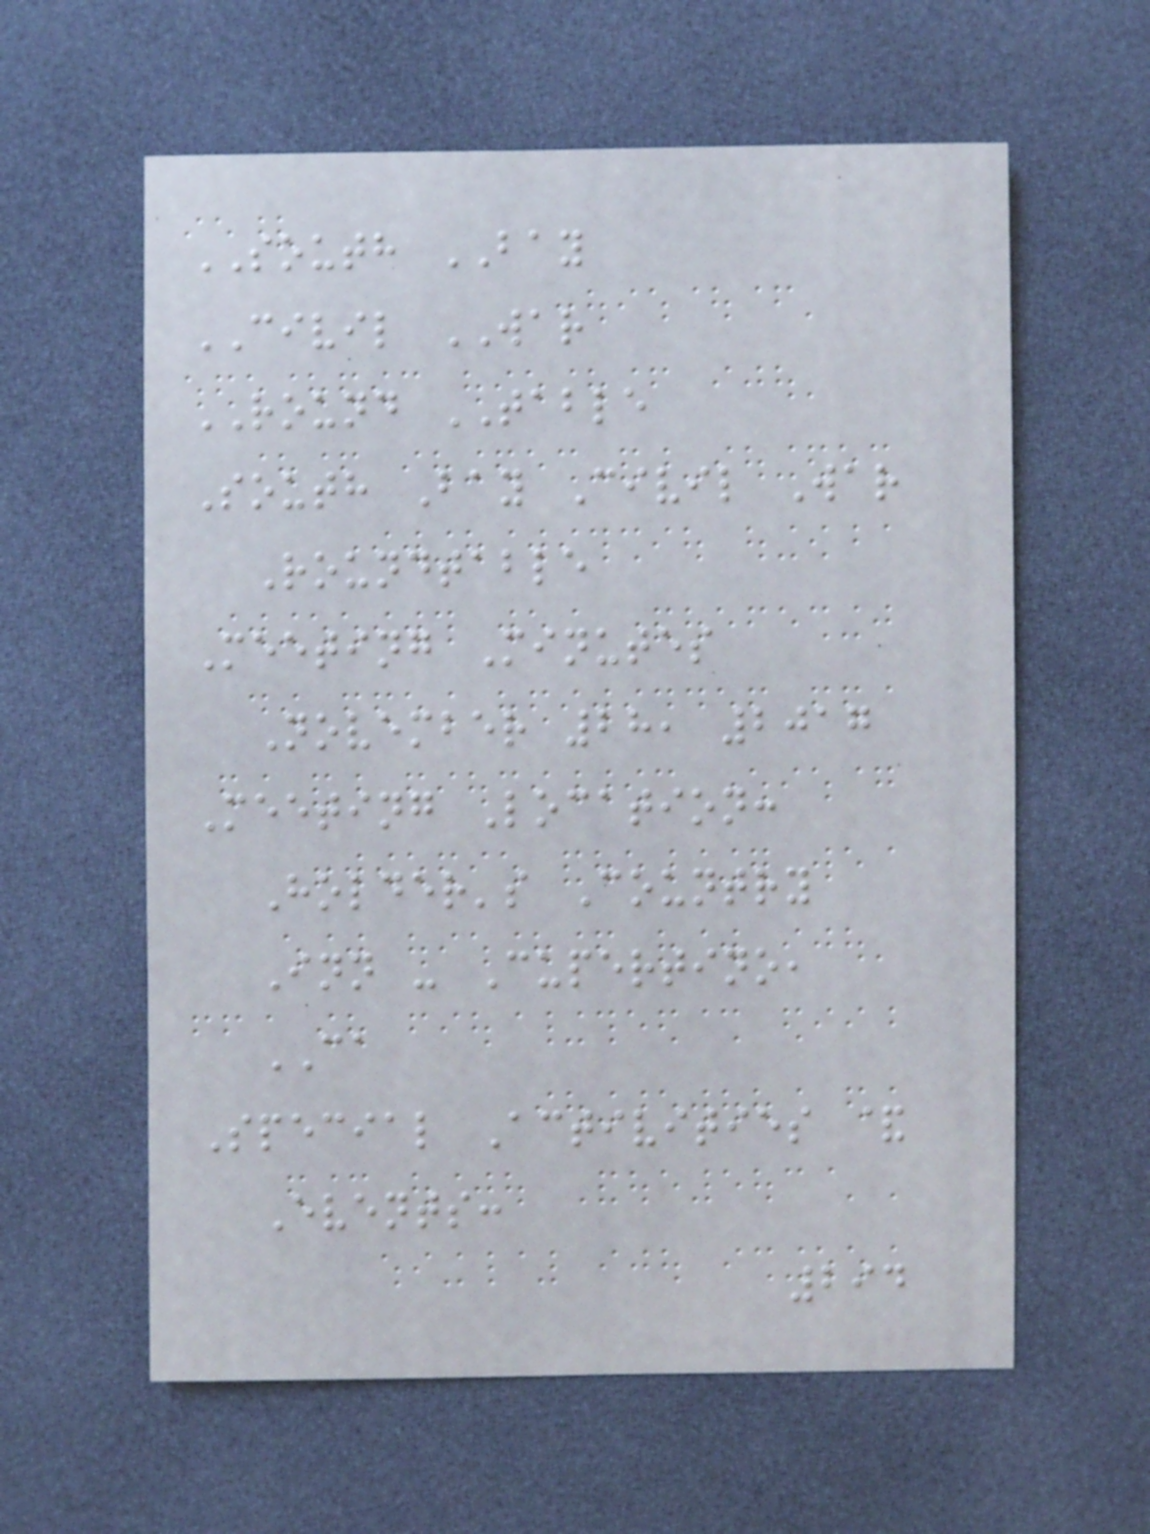SOUTH BAY
CIVIL WAR
ROUND TABLE
South Bay Civil War
Roundtable
Meeting Minutes
November 28, 2017
Meeting Location:
Holder's Country
Inn - Cupertino,
CA
Special Activities &
Events:
294
